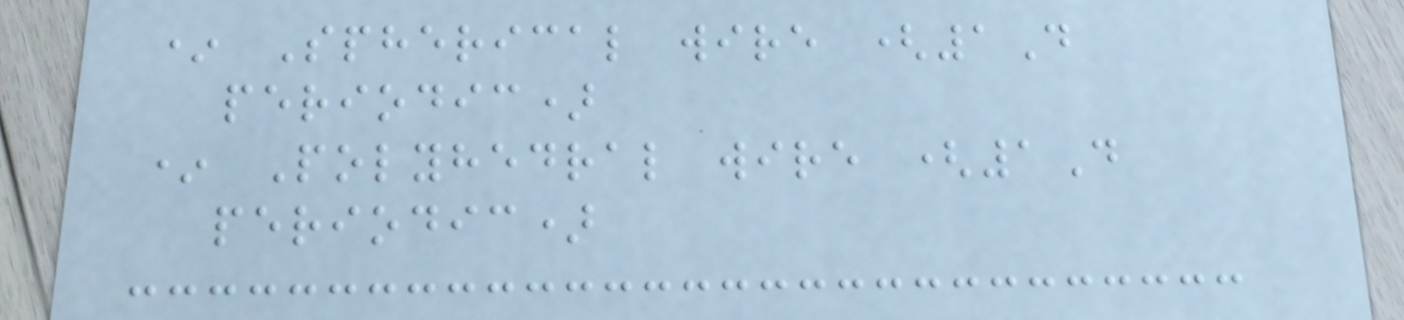* Spherical wire (1D
periodic)
* Polyhedral wire (1D
periodic)
